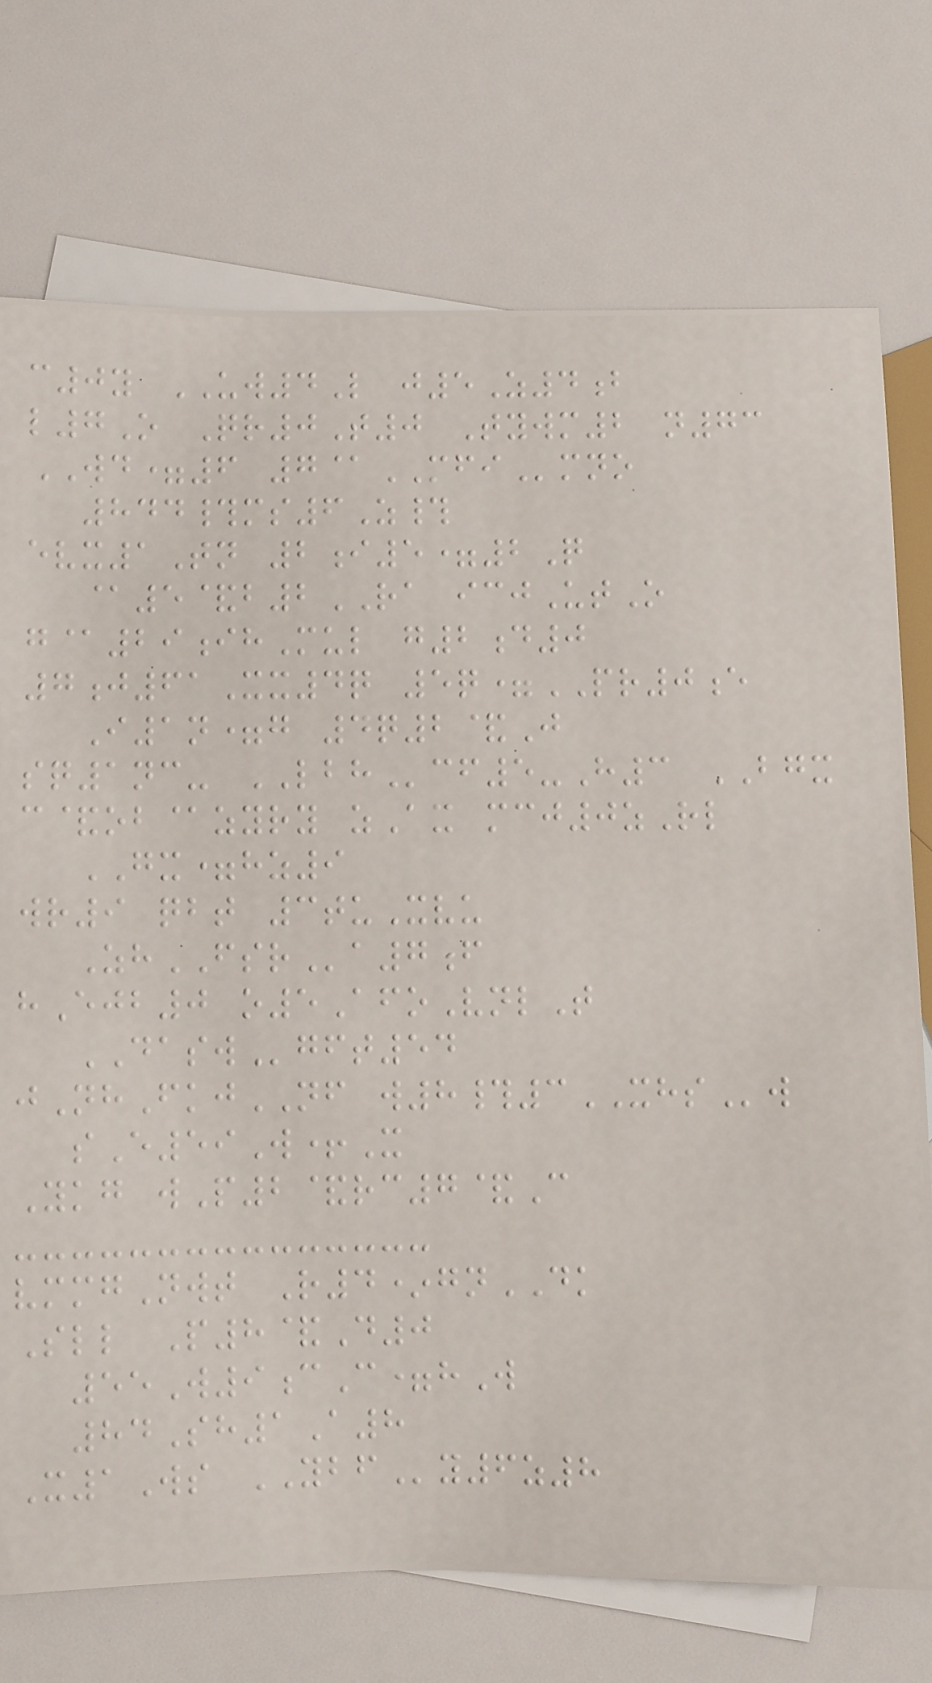c0y UW4L j5Z4b
l7O Qr0T0 Tywm2 n73
WD=6 7@MFImno
844#ms6Z#
evx1Tn 2i5=2Q
@5&b2RA icjUtO
g@29ihMul g2d0
7j61Xx4q 5q=PR0e
I1n=g 4q2&J
sq1nc- LBHcf5-H3 BGX
c&ob@zyry zAx mcj0zRl
GX=hz9
wr9 qbt 3tuXvu
ZhFSRa7f
hEjb0 o5AfoVnlT
DASWgft54
jNhFkjNF w8#3XHSw
sE59W+X
Ykg wP2&rc7&C
vmmgNwt R4*gnDK
Sll P8&D0
55W9cC=hW
84Sh1A8
X1Ws YBFy6z8
